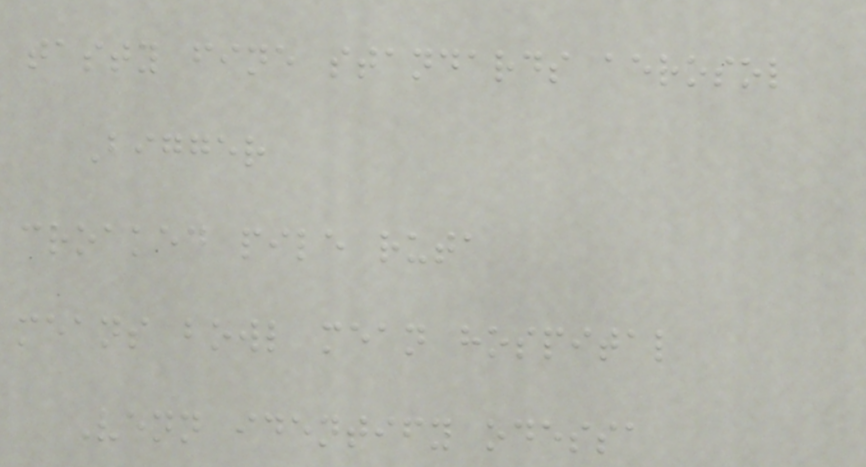tasty fine standards aerosol
Bigger
croaked pile ruta
means bowl mean hospital
Venn identify odessa
